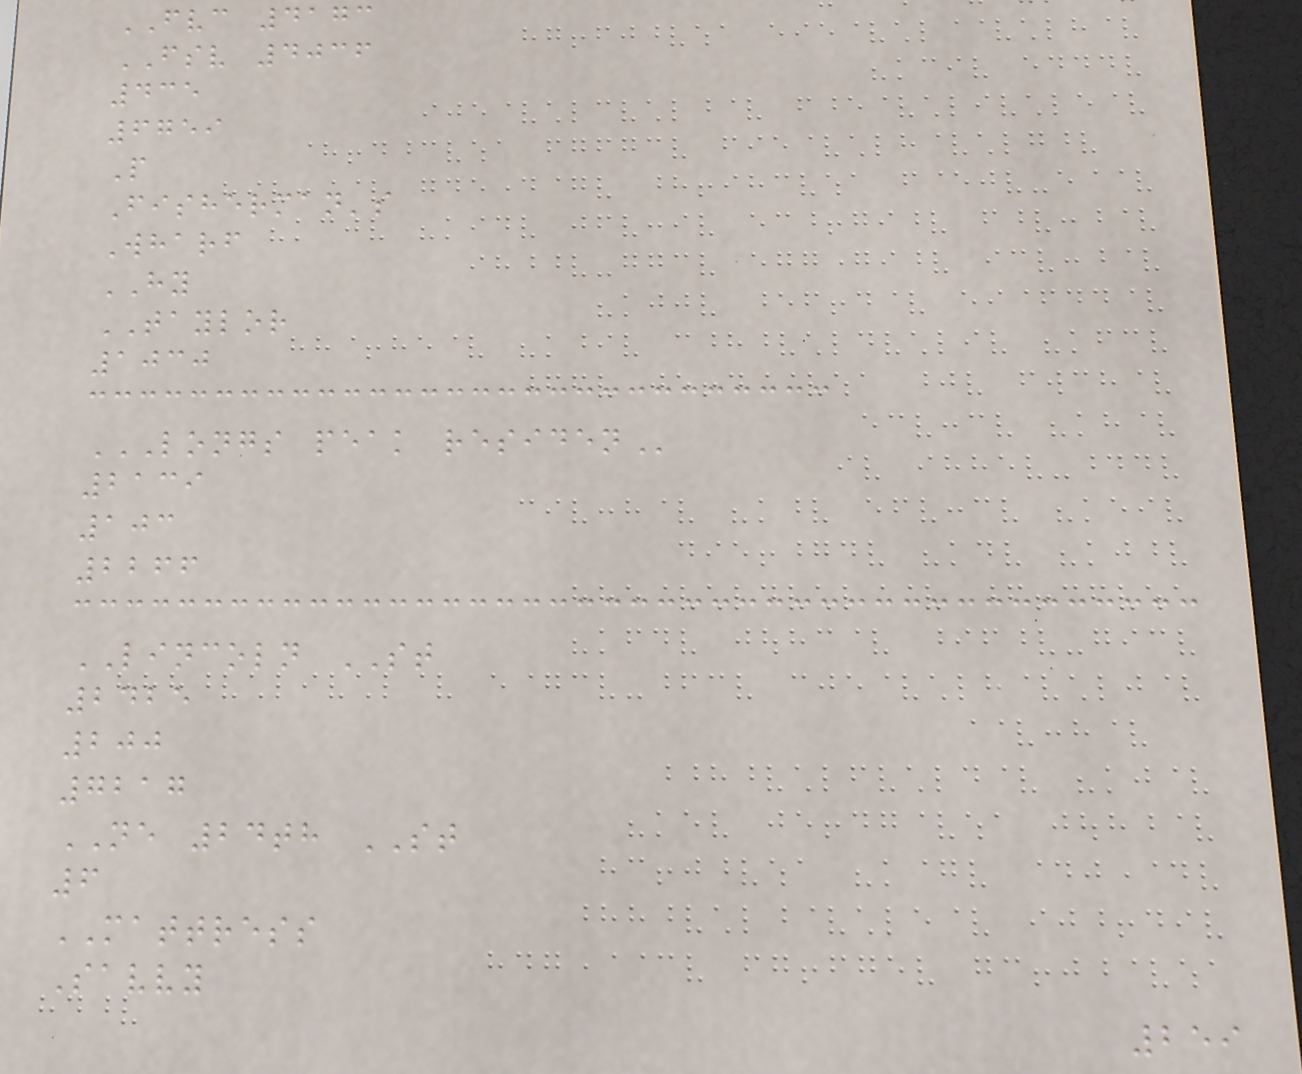FVC 4173
FSV 4036
435
6759
P
Fisherman's
Wharf
HY
TAYLOR
1030
LONGS PEAK RESIDEN
2139
103
2266
LINCOLN ST
2425
200
7217
NE 24th ST
6
MATTRESS
Savvy
259
